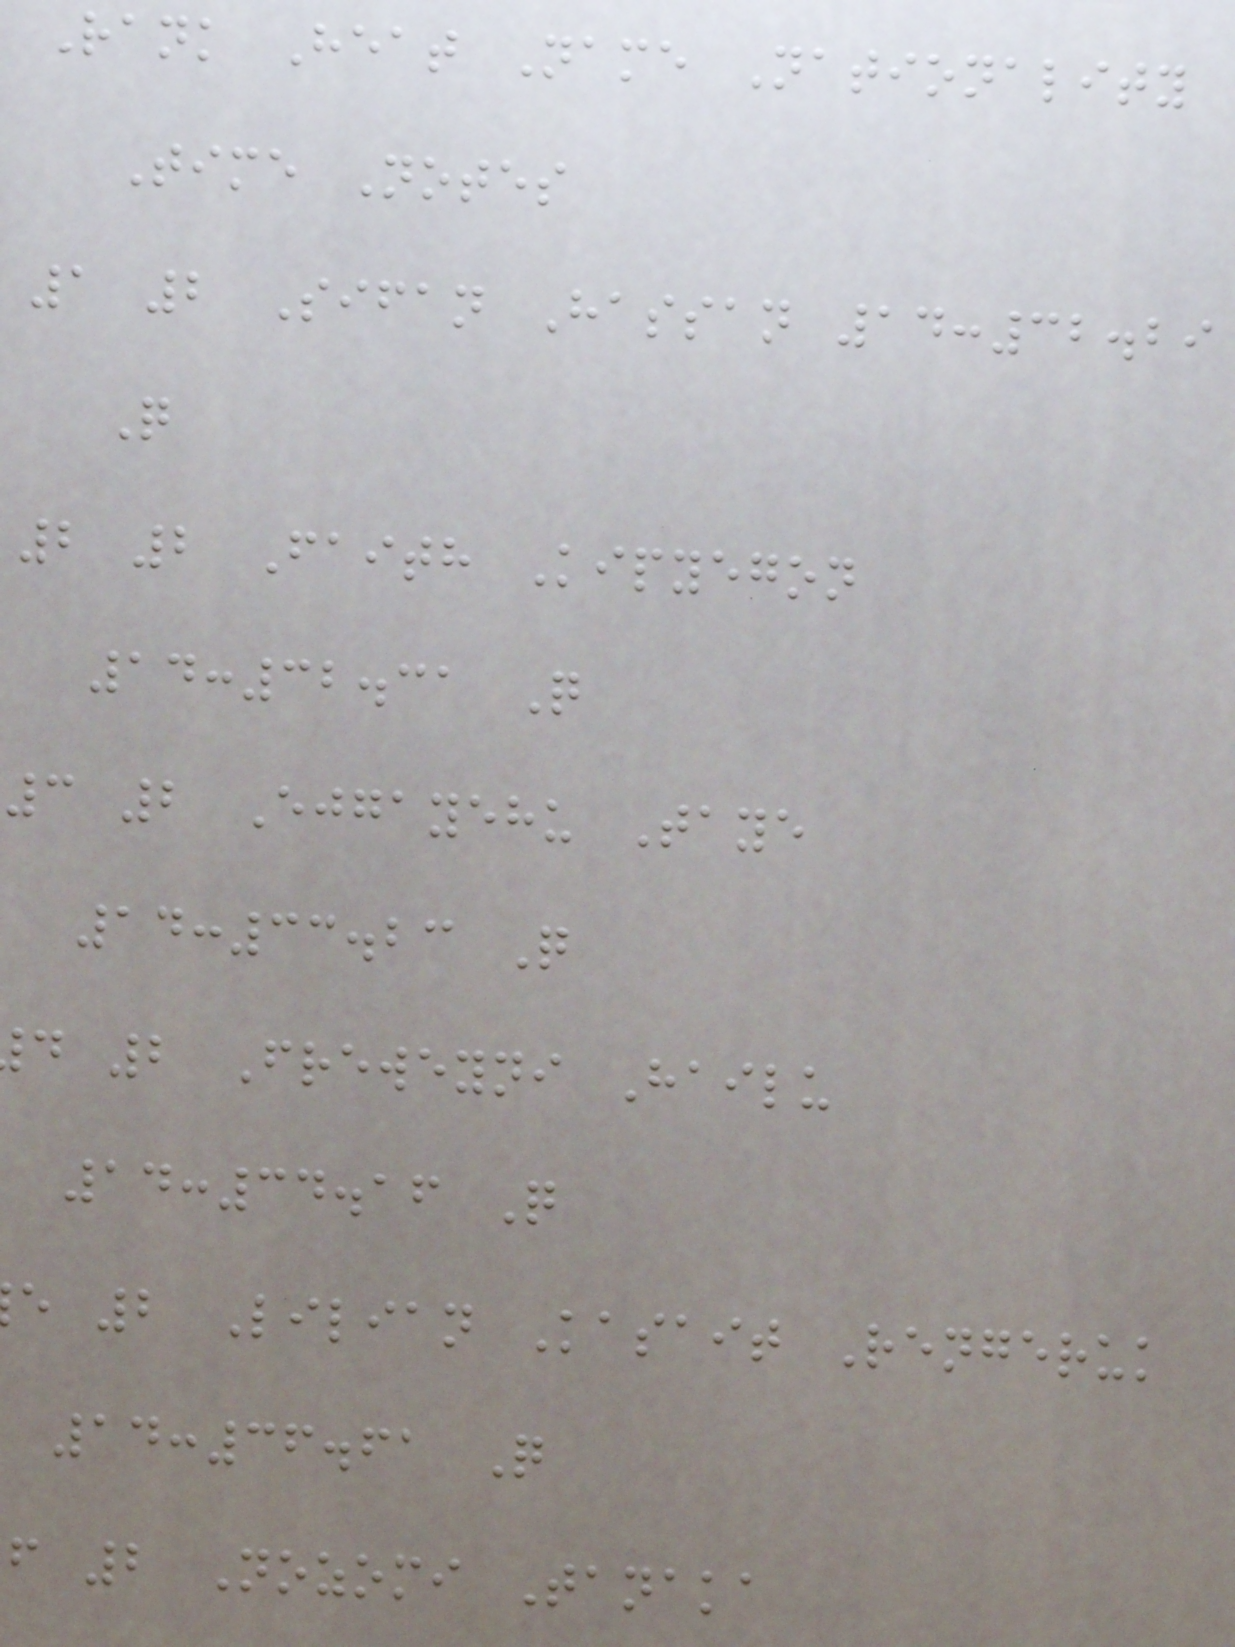Rank Heat Name Nationality
Time Notes
1 2 Sifan Hassan 14:32.29
Q
2 2 Faith Kipyegon
14:32.31 Q
3 2 Ejgayehu Taye
14:33.23 Q
d 2 Freweyni Hailu
14:34.16 Q
e 2 Lilian Kasait Rengeruk
14:36.61 Q
f 2 Nozomi Tanaka
